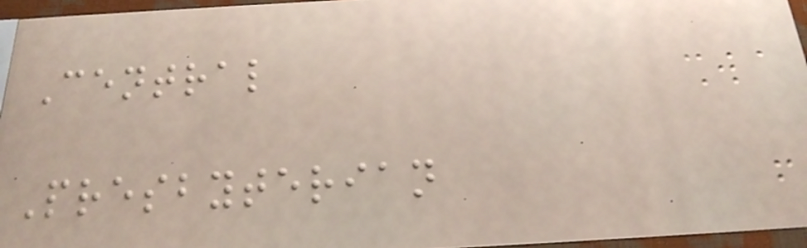Central
Presbyterian
